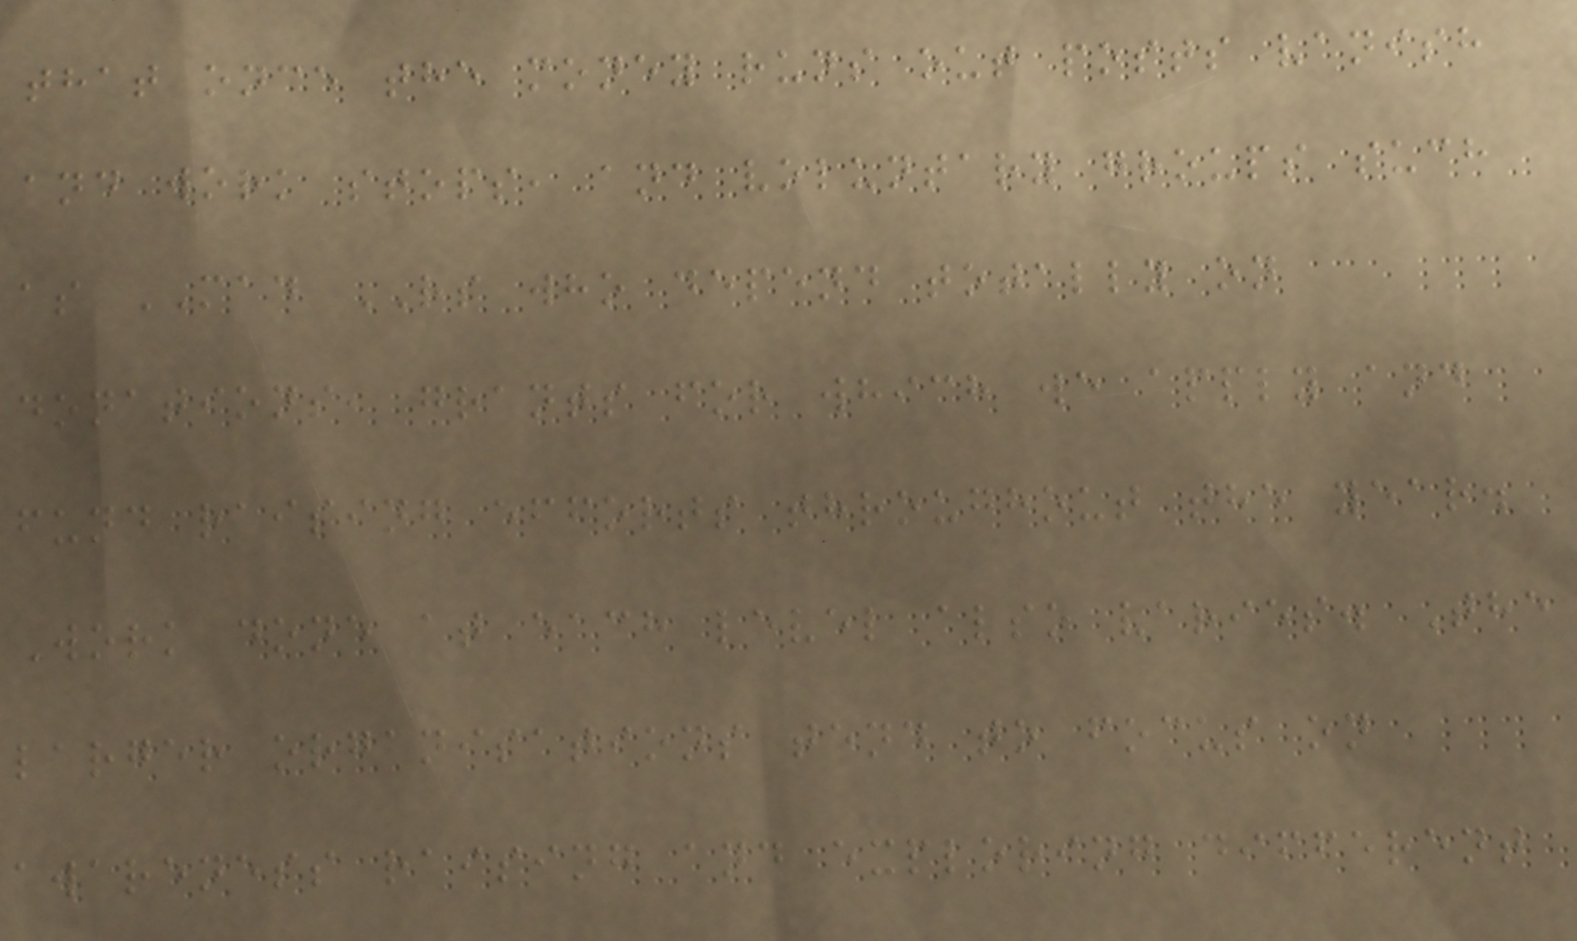that once the money runs out posts vanish
and work stops, and voluntary groups such
as MAD RS who depend totally on
donations, grants for which we apply and
fund raising efforts throughout the year.
Work done at each level also varies. The
larger organisations tend to focus on
awareness raising and exploring different
